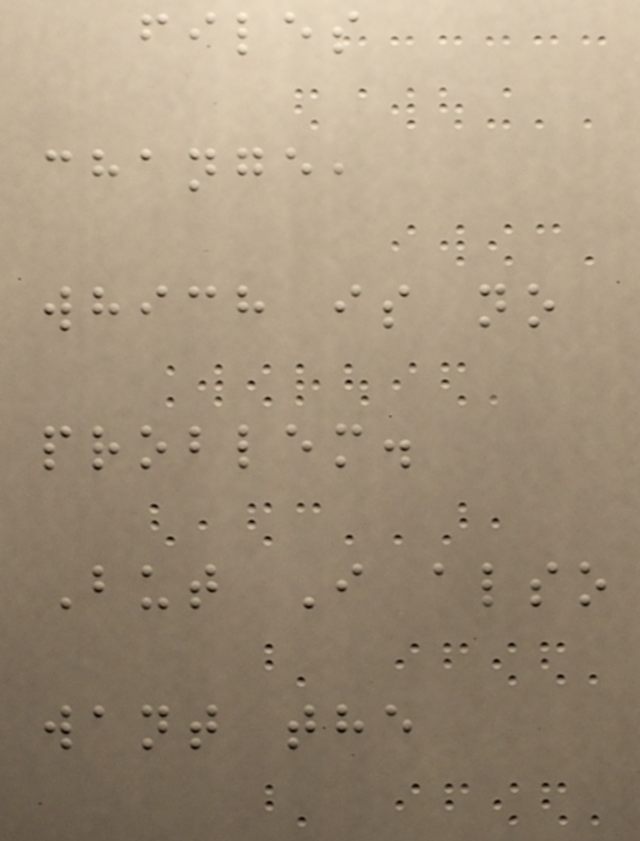files
change,
which is no
problem.
But I also
want the
